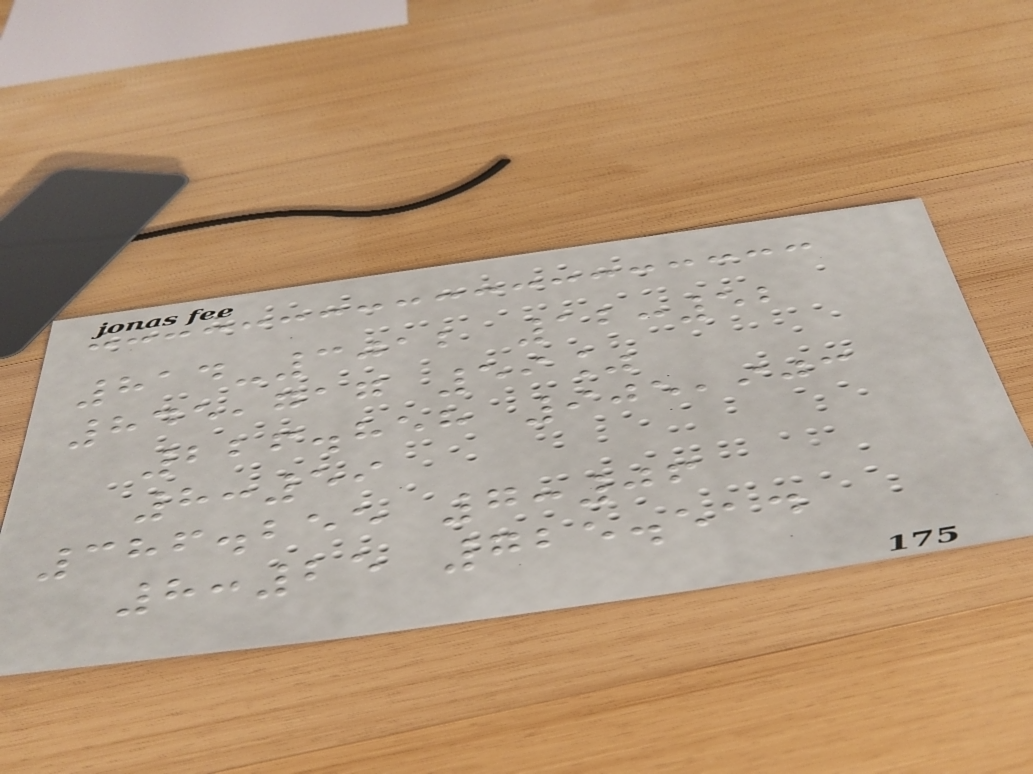814-3012 12:52
845,717 59%
226.858 905,903
8:59
386.255 7:06
8:25 725.514
